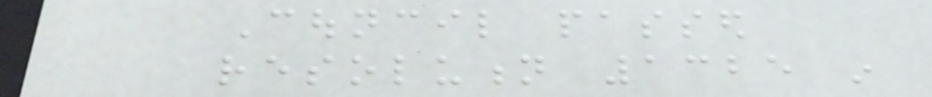Council passed
resolution 1325 in
